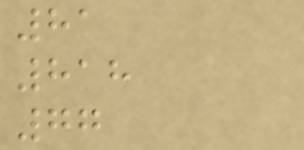81
818
77
